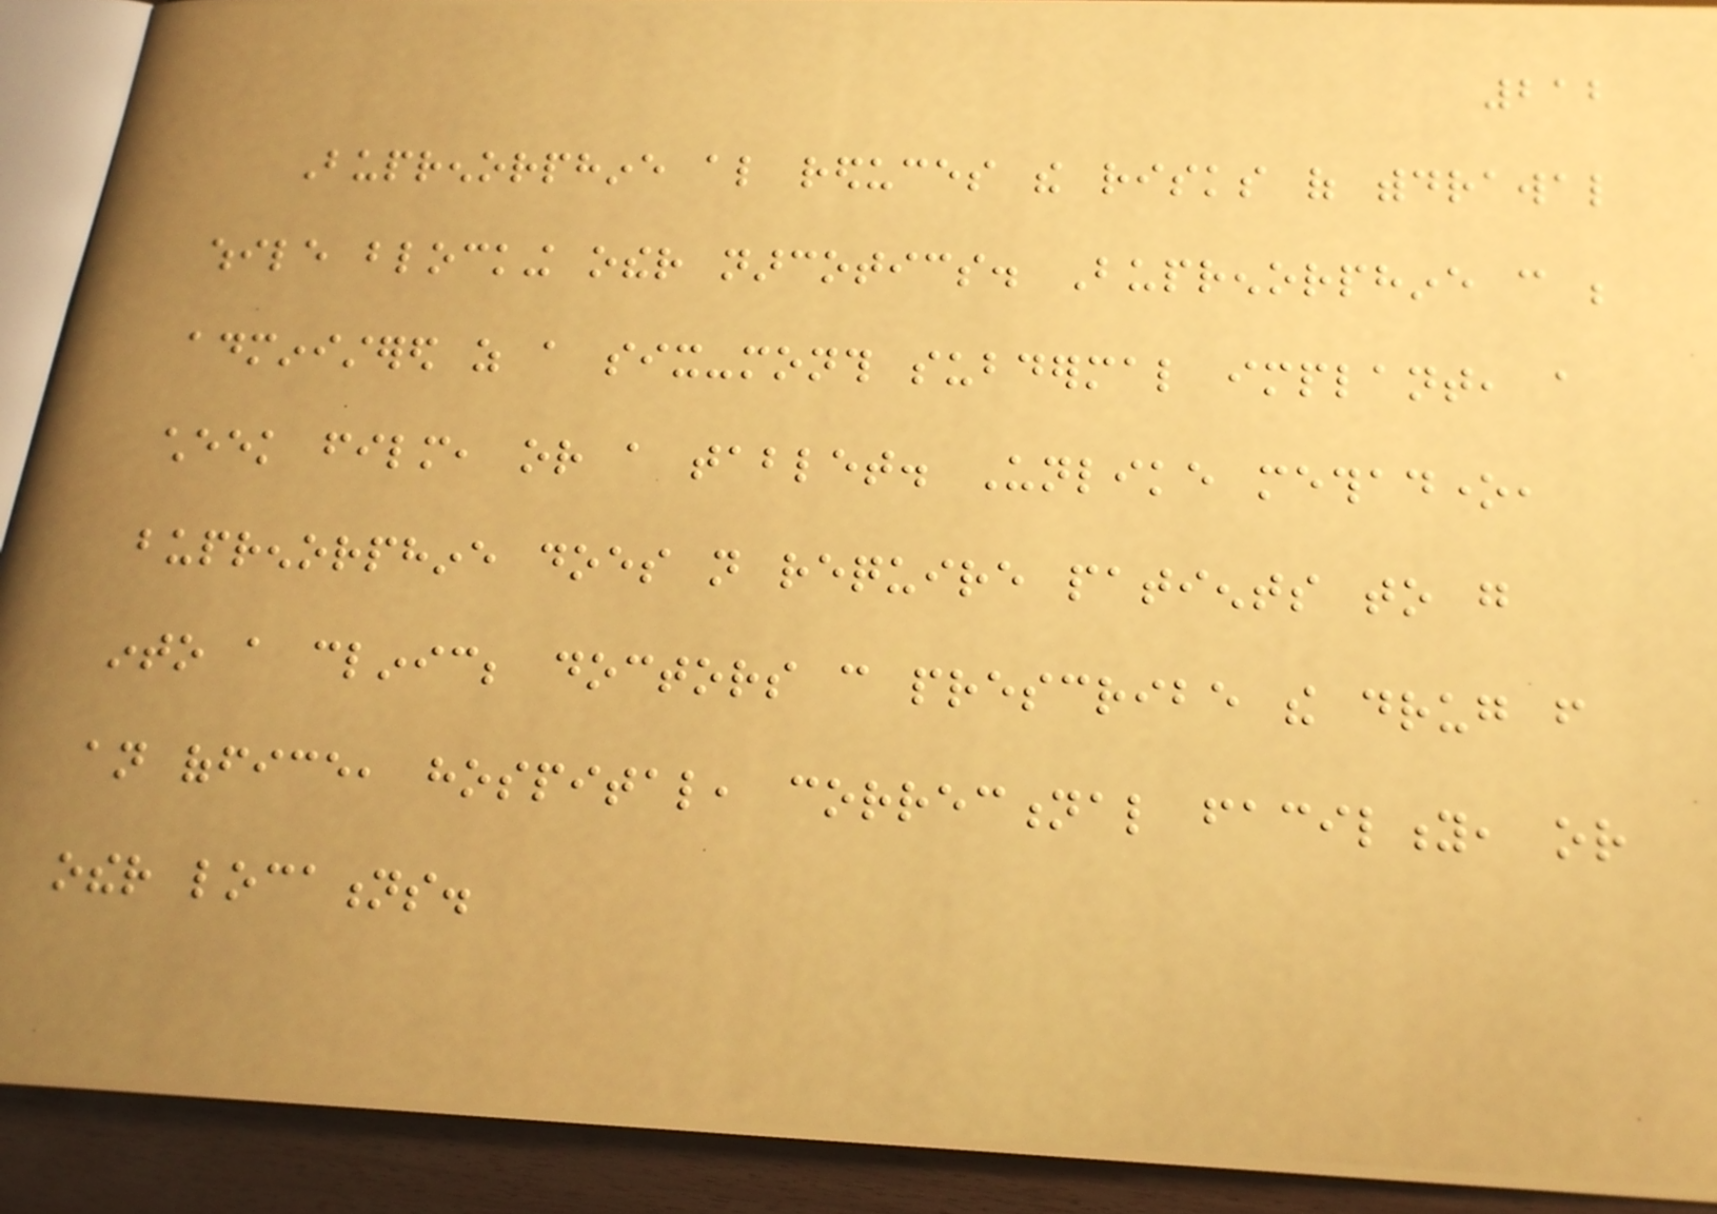212
Buprenorphine also reduces the risks of withdrawal
while blocking other narcotics. Buprenorphine can be
administered as a six-month subdermal implant, a
cheek film, or a tablet. Unlike methadone,
buprenorphine does not require patients to go
into a clinic; doctors can prescribe the drug from
an office, hospital, correctional facility, or
other locations.
